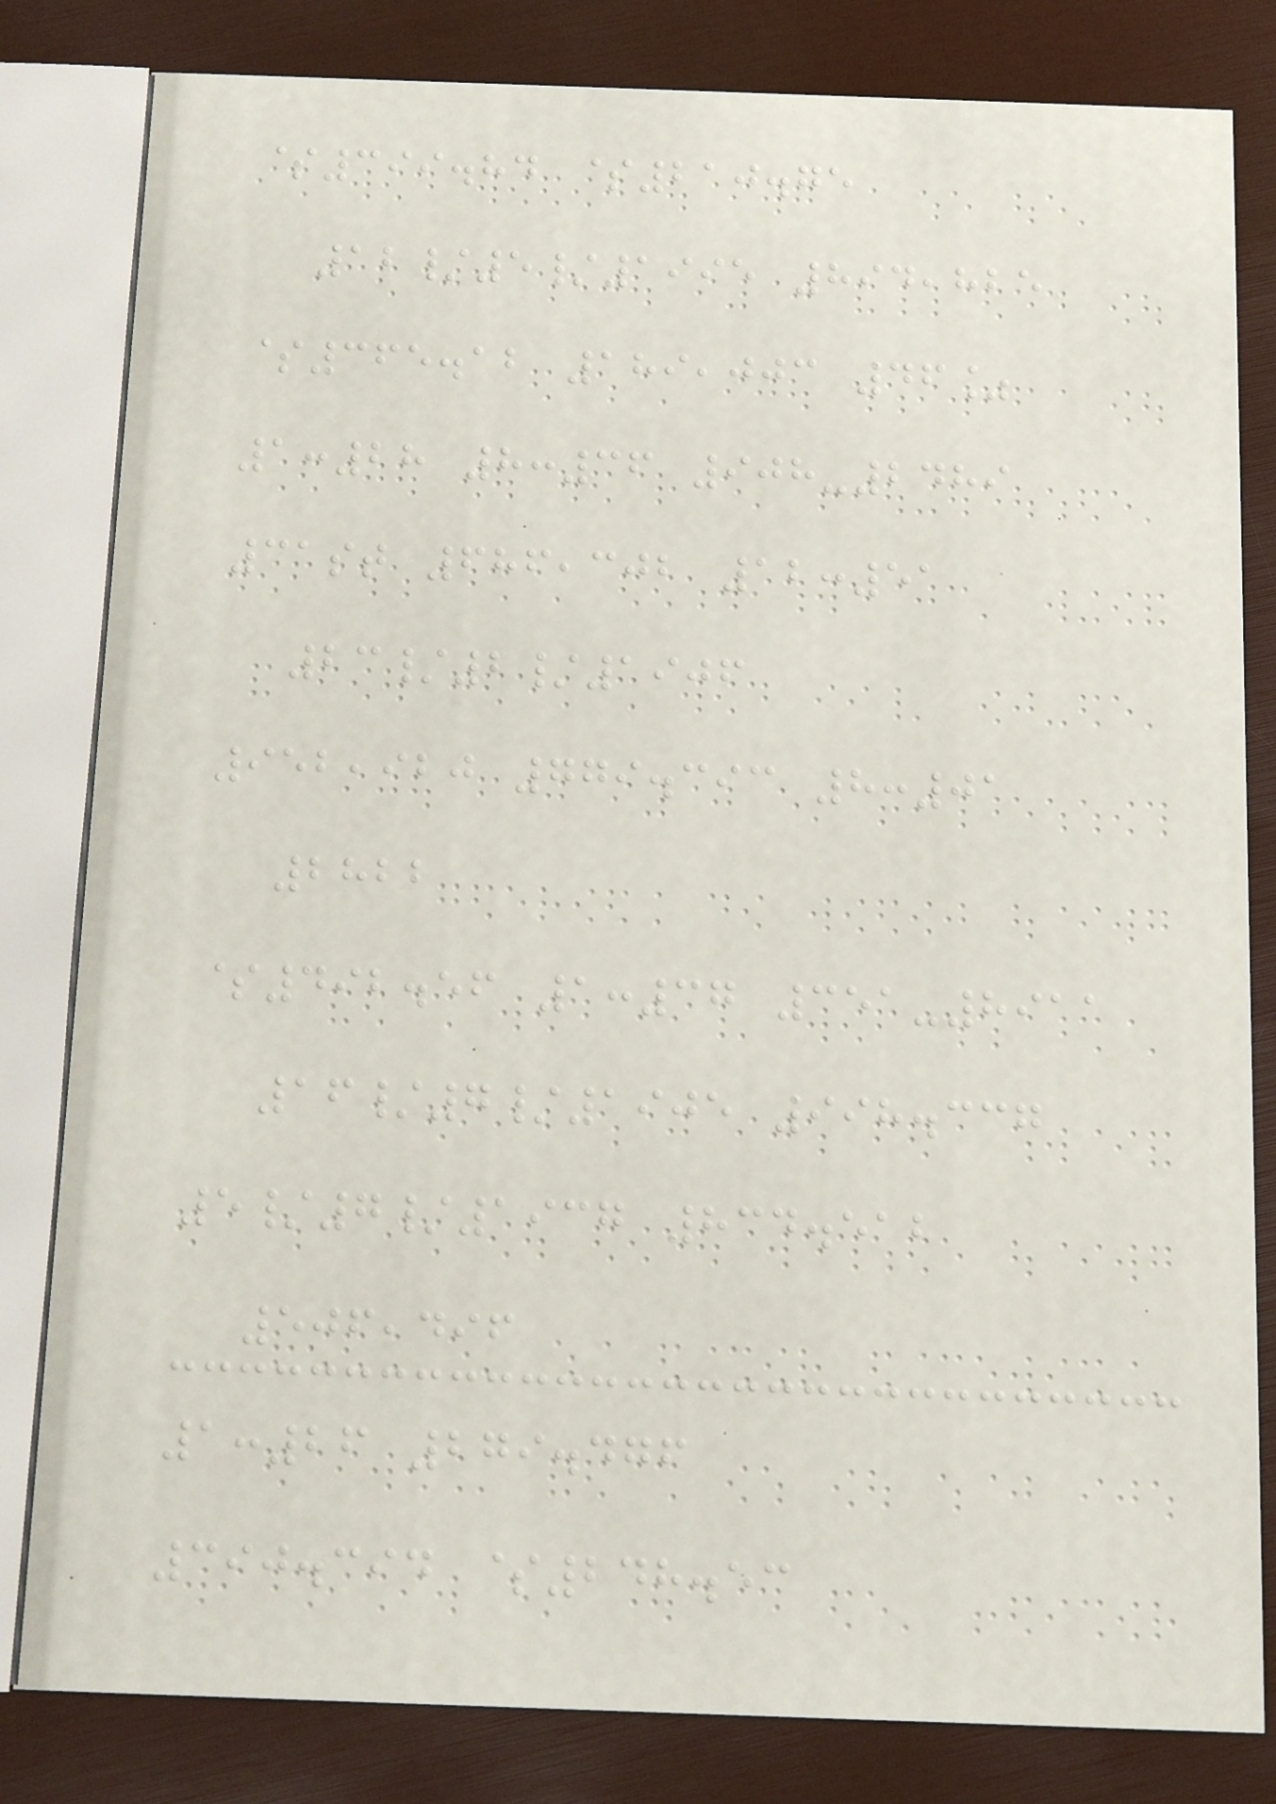$399.84 $210.75
12/5/1995 894,825
$365.12 189,003 46%
1:28 8:36 908-2489
31st 686,302 12:51
23/2/1906
952,920 779.393 8:01
2822
$492.56 1:37 351-8911
16/7/1905 998.337
5/7/1937 834.512
506,496
1:26 279.476
390.394 $248.53
